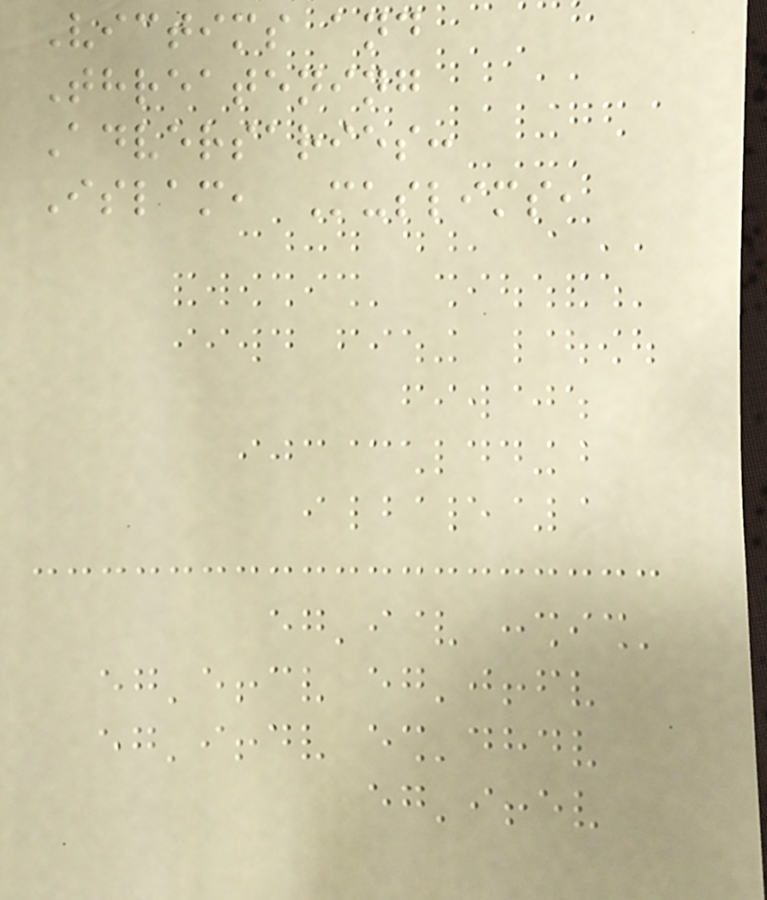Victims and
Threatening
Adversaries:
Islam, Muslims,
